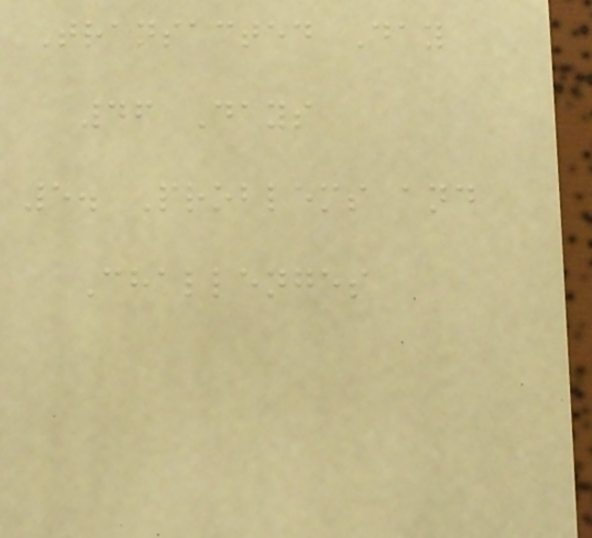Transacted Day
46 Days
5. Problems and
Challenges
